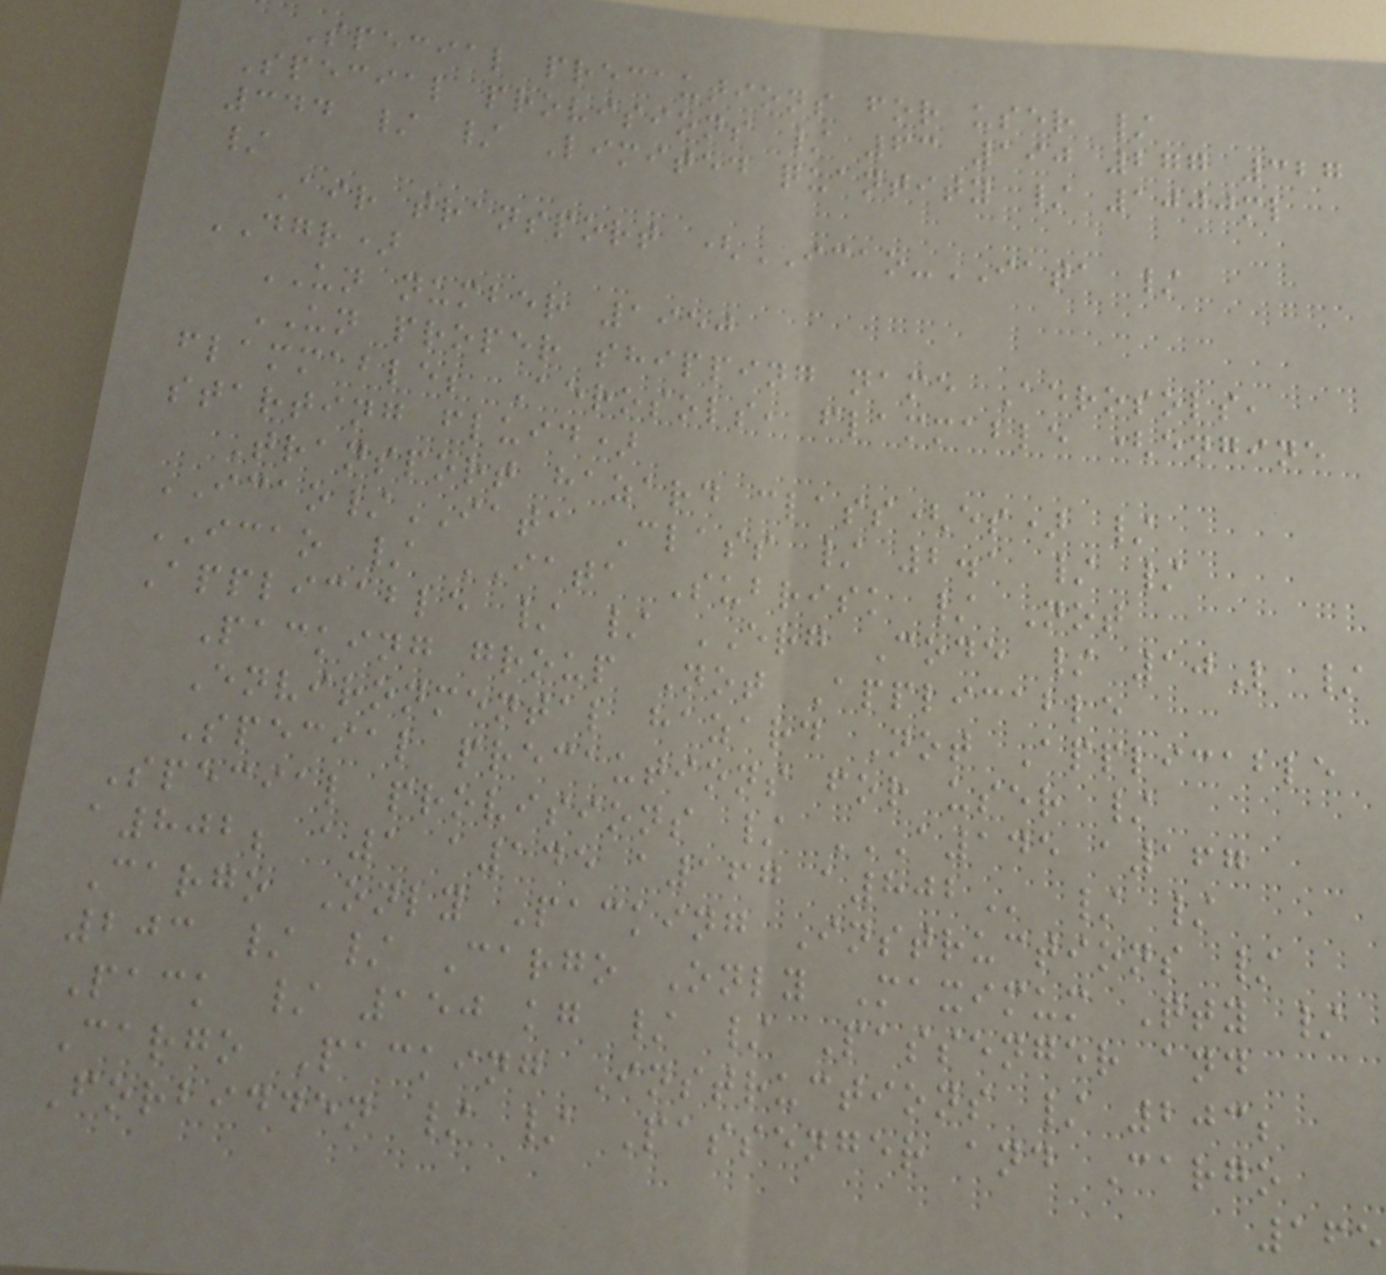Special precautions for user /
Special provisions / 63 190 277 327
344 / / Limited quantity / 1000ml
/
Air transport (ICAO-IATA /
DGR)
UN number 1950
UN proper shipping name Aerosols,
flammable; Aerosols, flammable (engine
starting fluid)
Transport hazard class(es) /
ICAO/IATA Class / 2.1 / /
ICAO / IATA Subrisk / Not
Applicable / / ERG Code / 10L /
Packing group Not Applicable
Environmental hazard Not Applicable
Special precautions for user /
Special provisions / A145 A167
A802; A1 A145 A167 A802 / /
Cargo Only Packing Instructions /
203 / / Cargo Only Maximum Qty /
Pack / 150 kg / / Passenger and
Cargo Packing Instructions / 203;
Forbidden / / Passenger and Cargo
165
